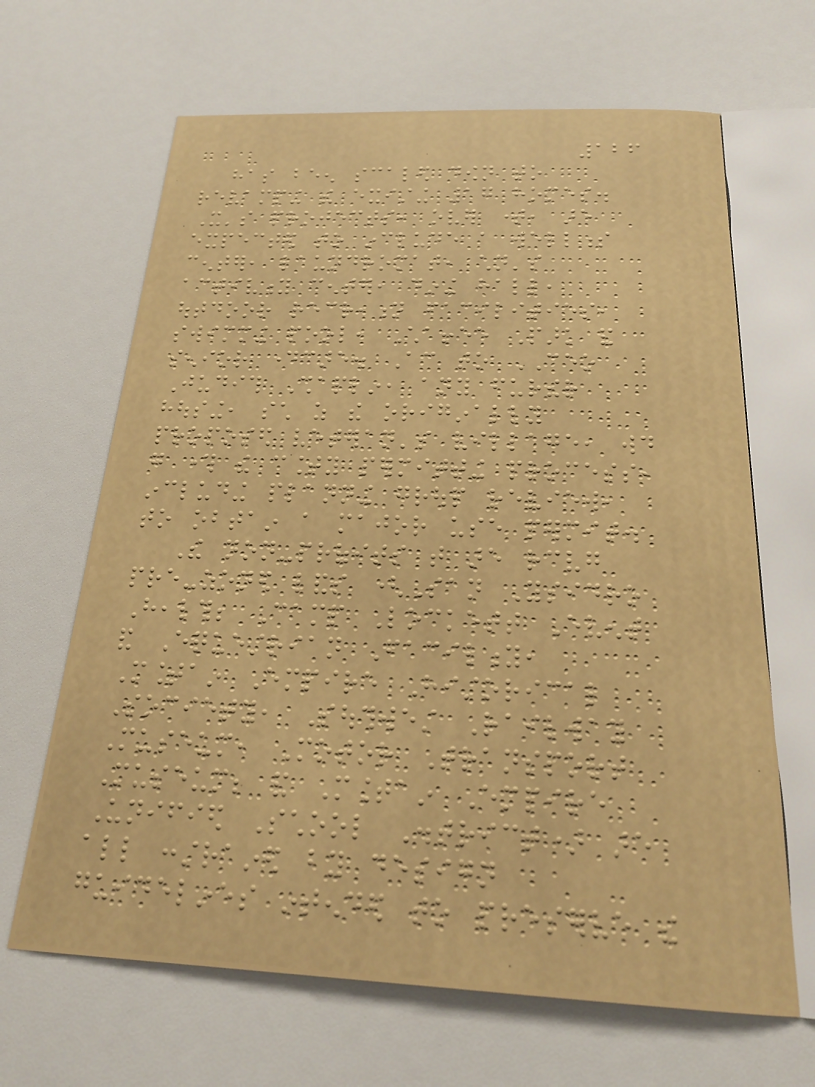126
has been scaled down to
revamping the existing 17 homes.
It's projects, over time, are
expected to include a wellness
center, laundromat, children's
activity center, dining hall,
outdoor recreation facilities,
swimming pool, Chaffee Park and
senior daycare. According to CEO
Judith Shaplin, any further
housing, such as the originally
proposed veteran's village, would
go through the county permitting process,
including planning group review,
to obtain a major use permit.
The non-profits that are receiving
pre-zoned lands (San Ysidro
Health; Camp Lockett Event
and Equestrian Facility,
Mountain Empire Historical
Society, Southwest Railway
Museum, Motor Transport
Museum; and Mountain Empire
Unified School District) are
all constrained by design
guidelines intended to preserve the
